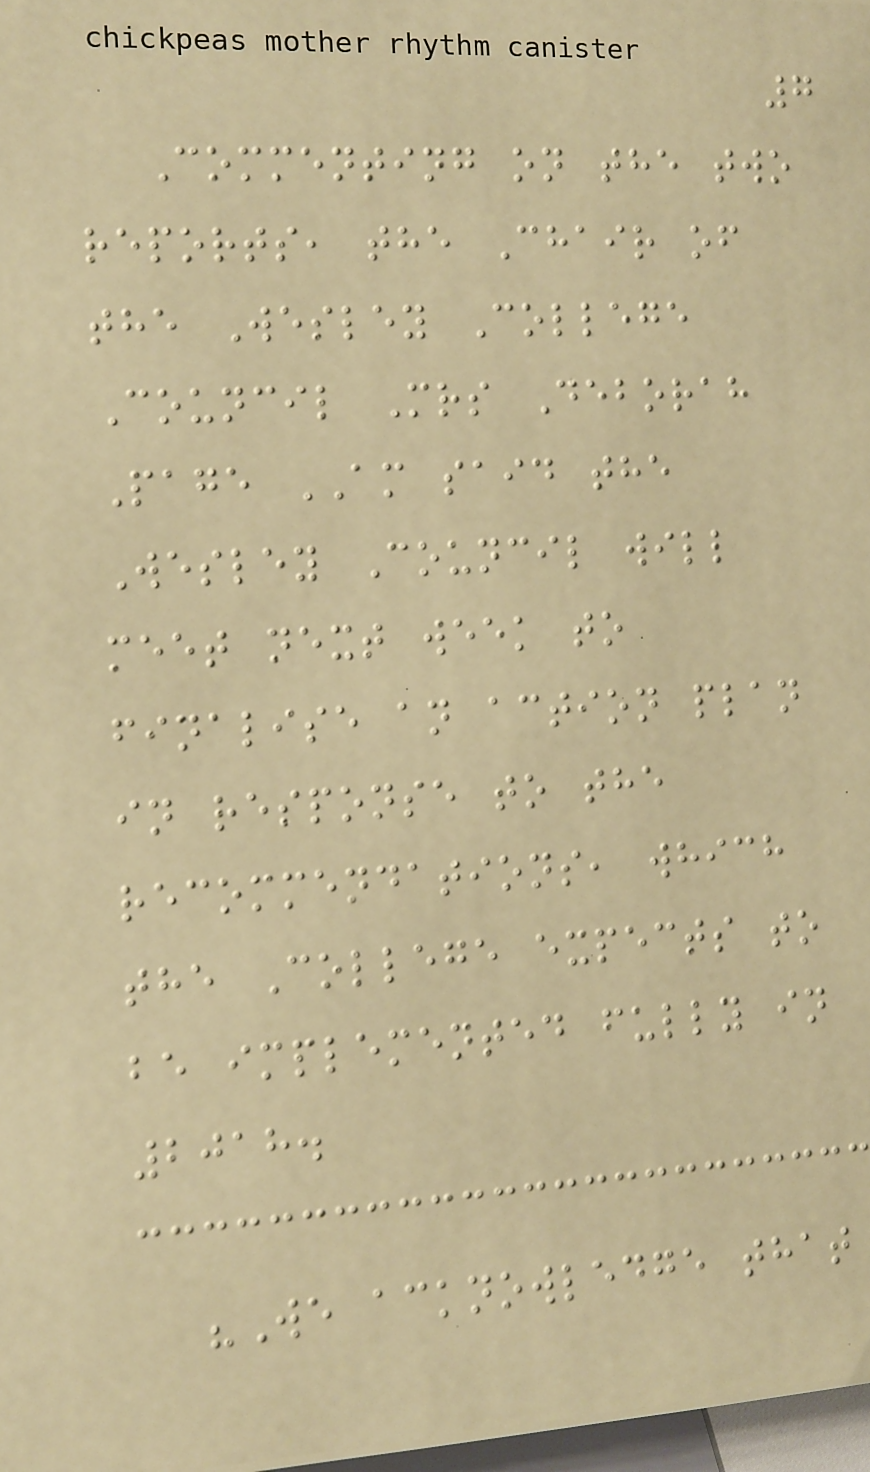7
Commenting on the two
reports, the Chair of
the Wesley College
Council Mrs Deborah
Page AM said the
Wesley Council will
meet next week to
finalise an action plan
in response to the
recommendations, which
the College expects to
be implemented fully in
2018.
"We acknowledge that
